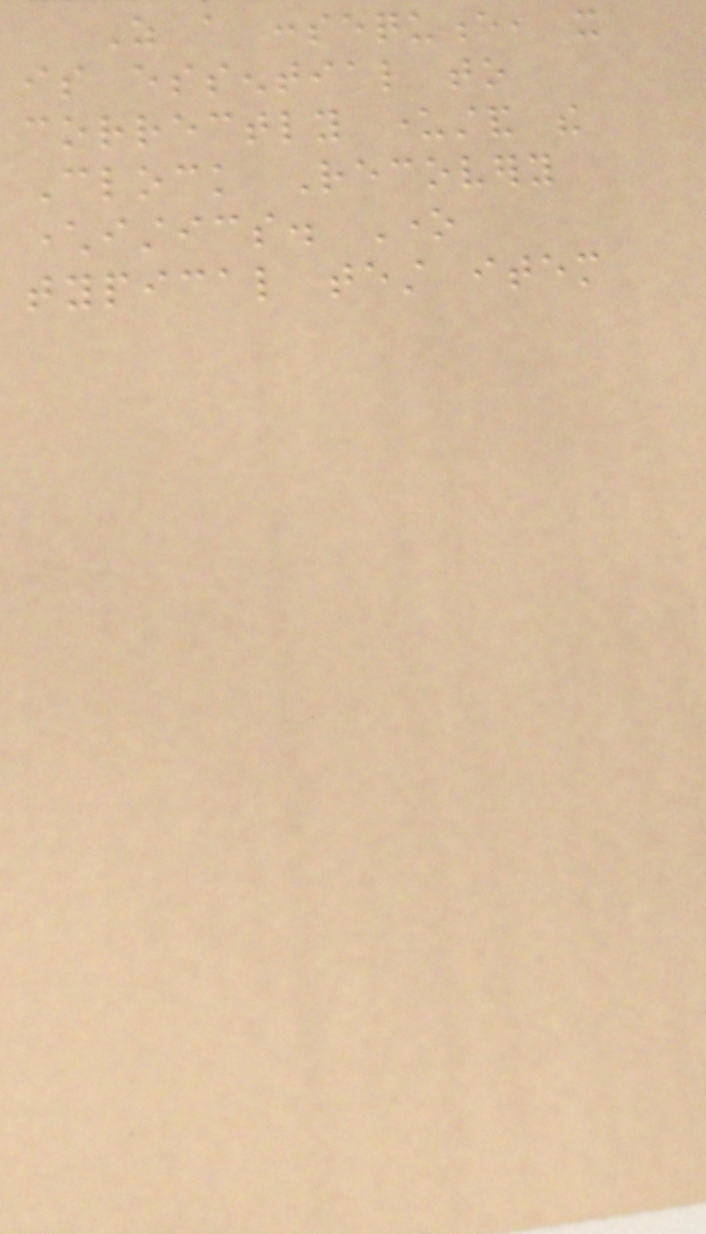As a consequence, it
is essential to
correctly understand the
Clock Recovery
characteristics. One
typical test item
